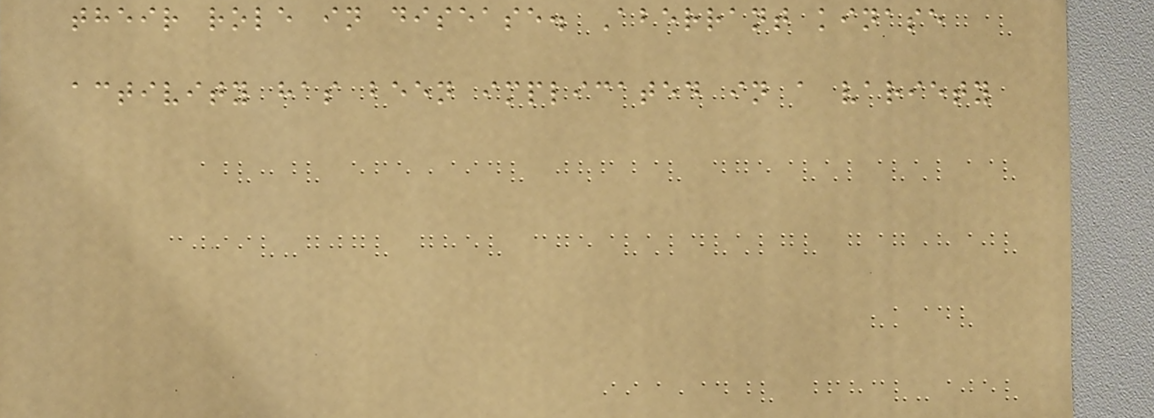their role in disease. Aberrant kinase
activity has been implicated in a variety
